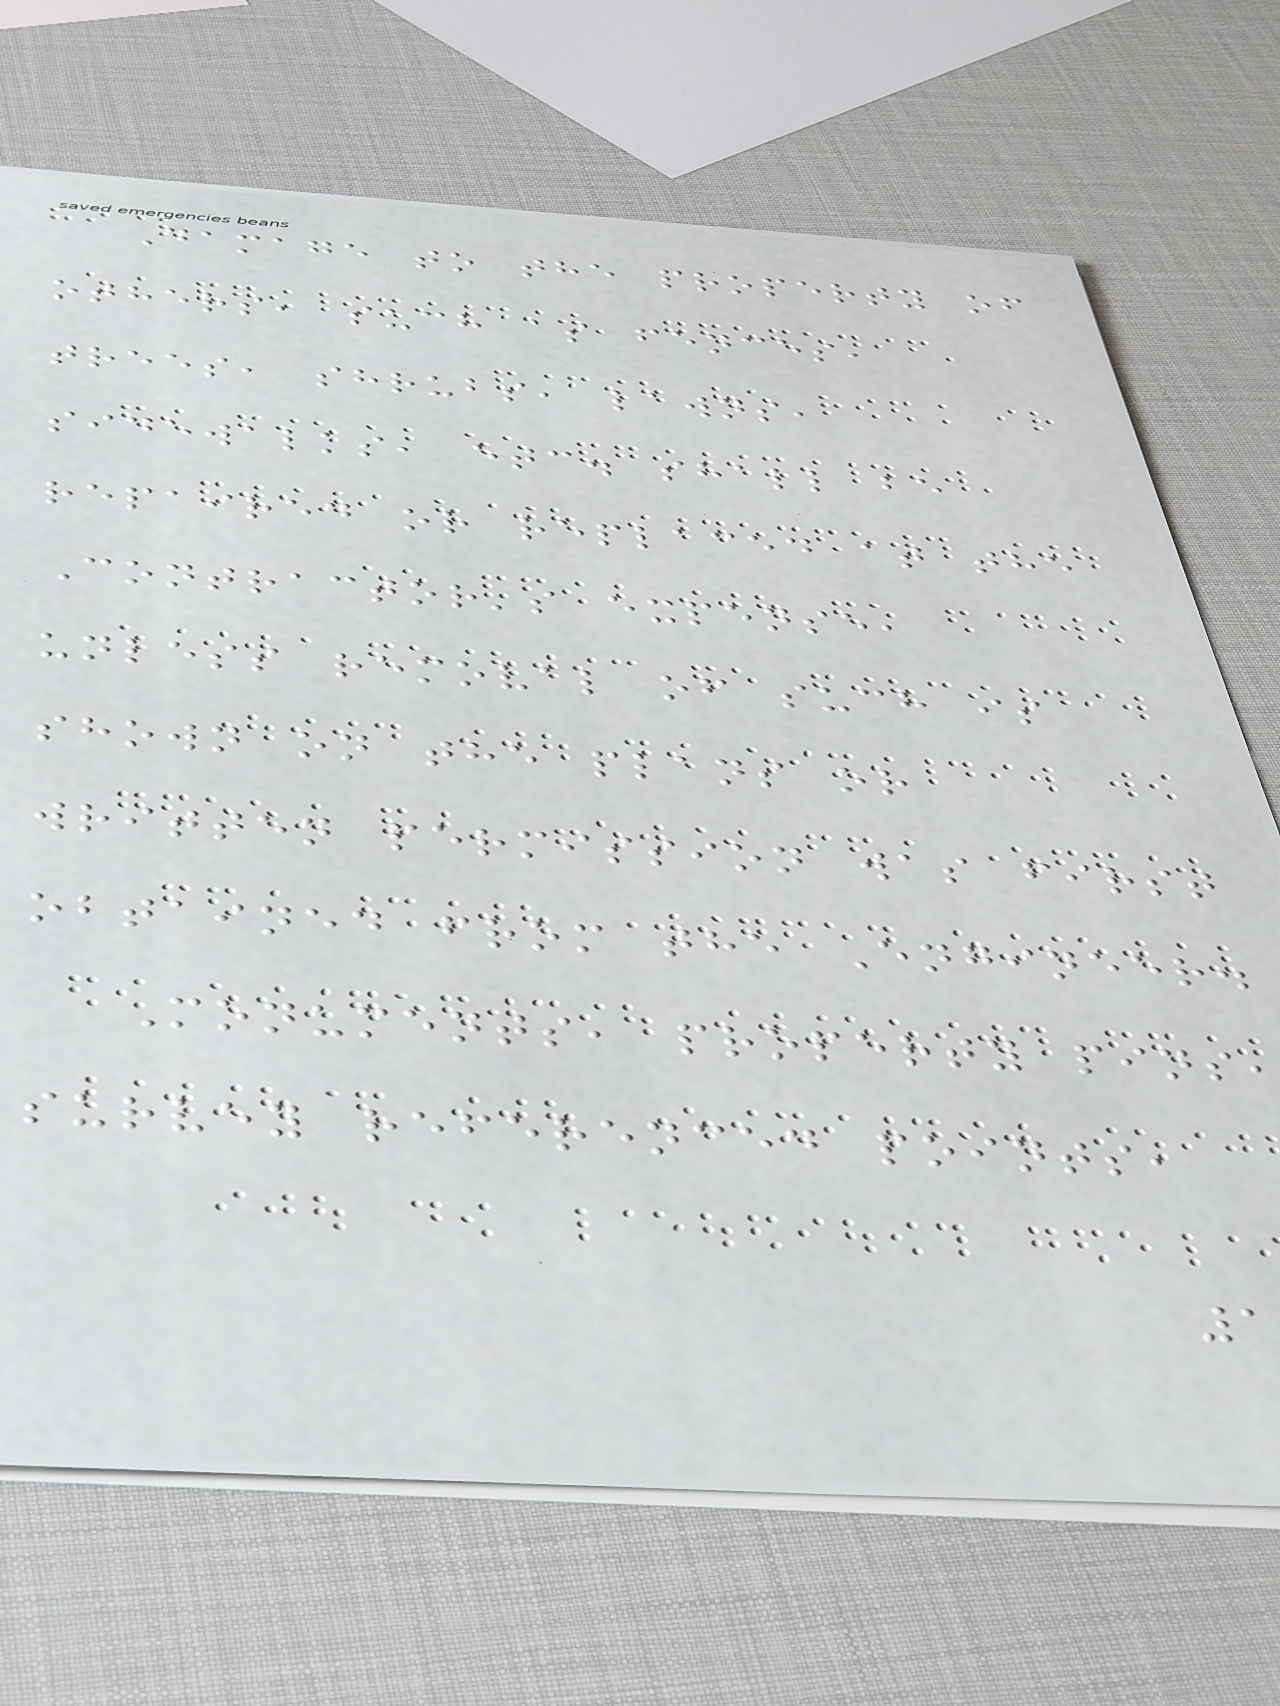Damage to the property of
others, such as fences,
trees, shrubs, lawns,
sidewalks, etc. shall be
repaired or replaced at the
Contractor's expense,
unless removal of such is
shown on the plans or
written permission was first
obtained from the Engineer.
Monuments, property pins
survey referenced points,
